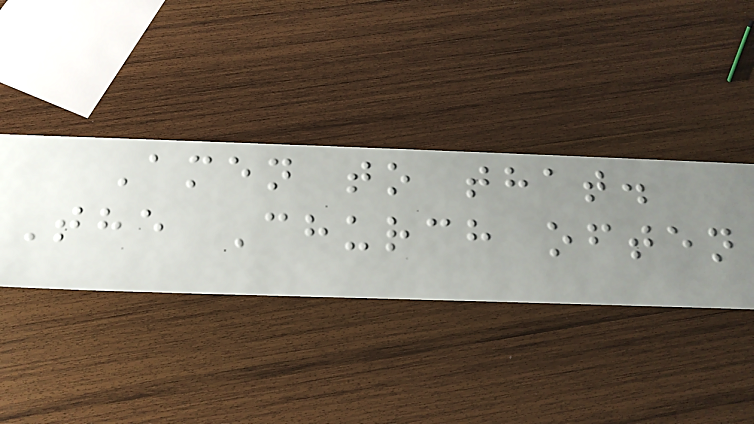Amen to that.
The Church often
